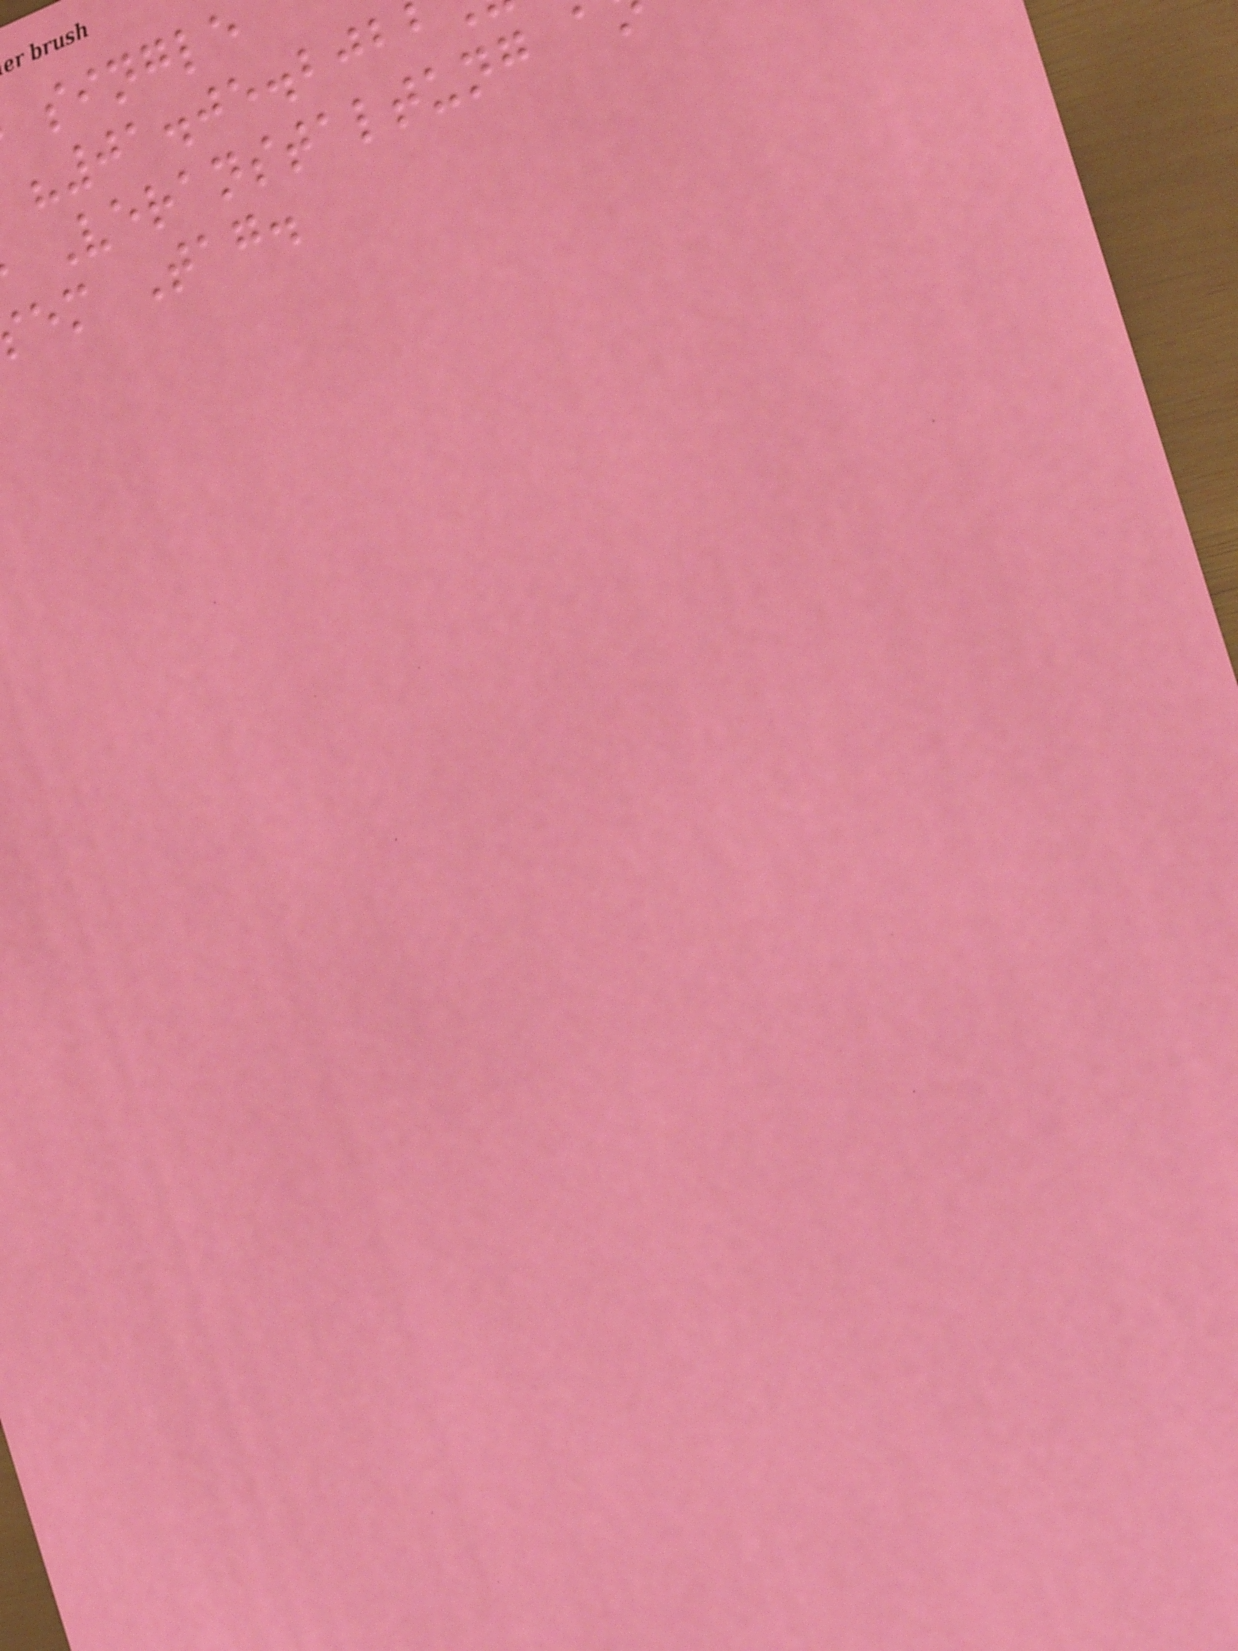single
"01.05.202
Veranstaltung
em Tag.
